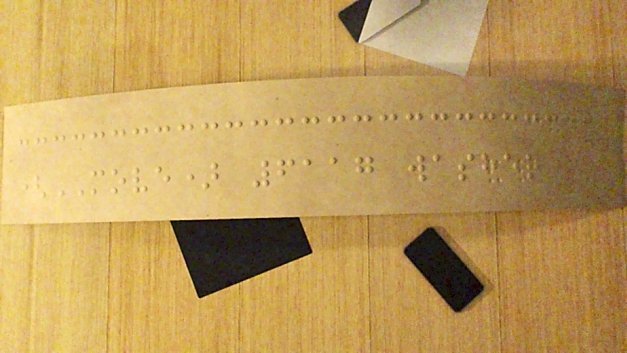(MOVE) 6117 washer
